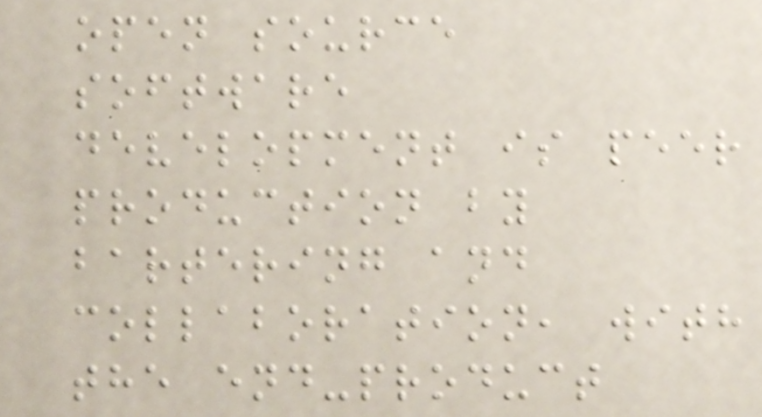open source
software
development is peer
production by
bartering and
collaboration, with
the end-product
